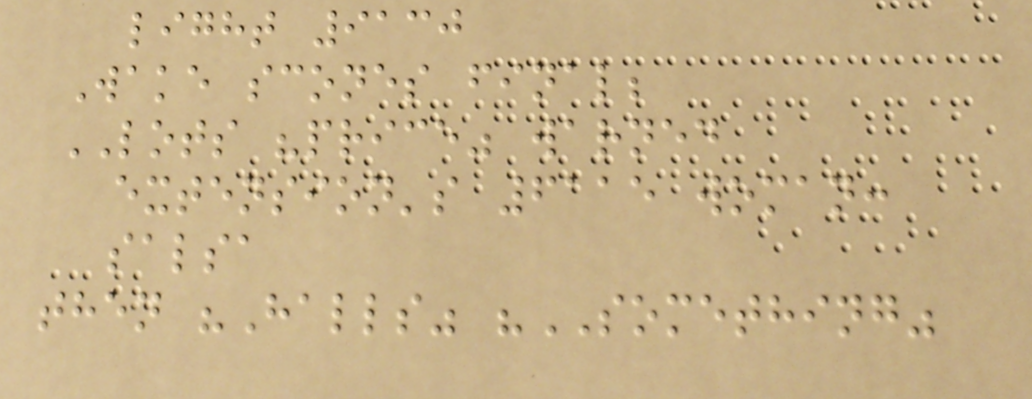light 9130
Wake scones final;
LOTS "price" warned
extension's 6115 woman:
salsa
then "Halls" "SOMETHING"
